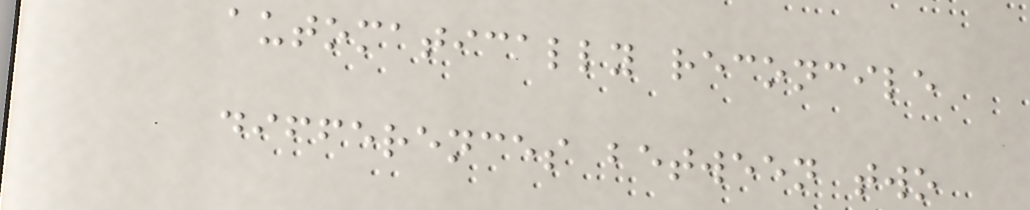automatically reconcile
differences between two
